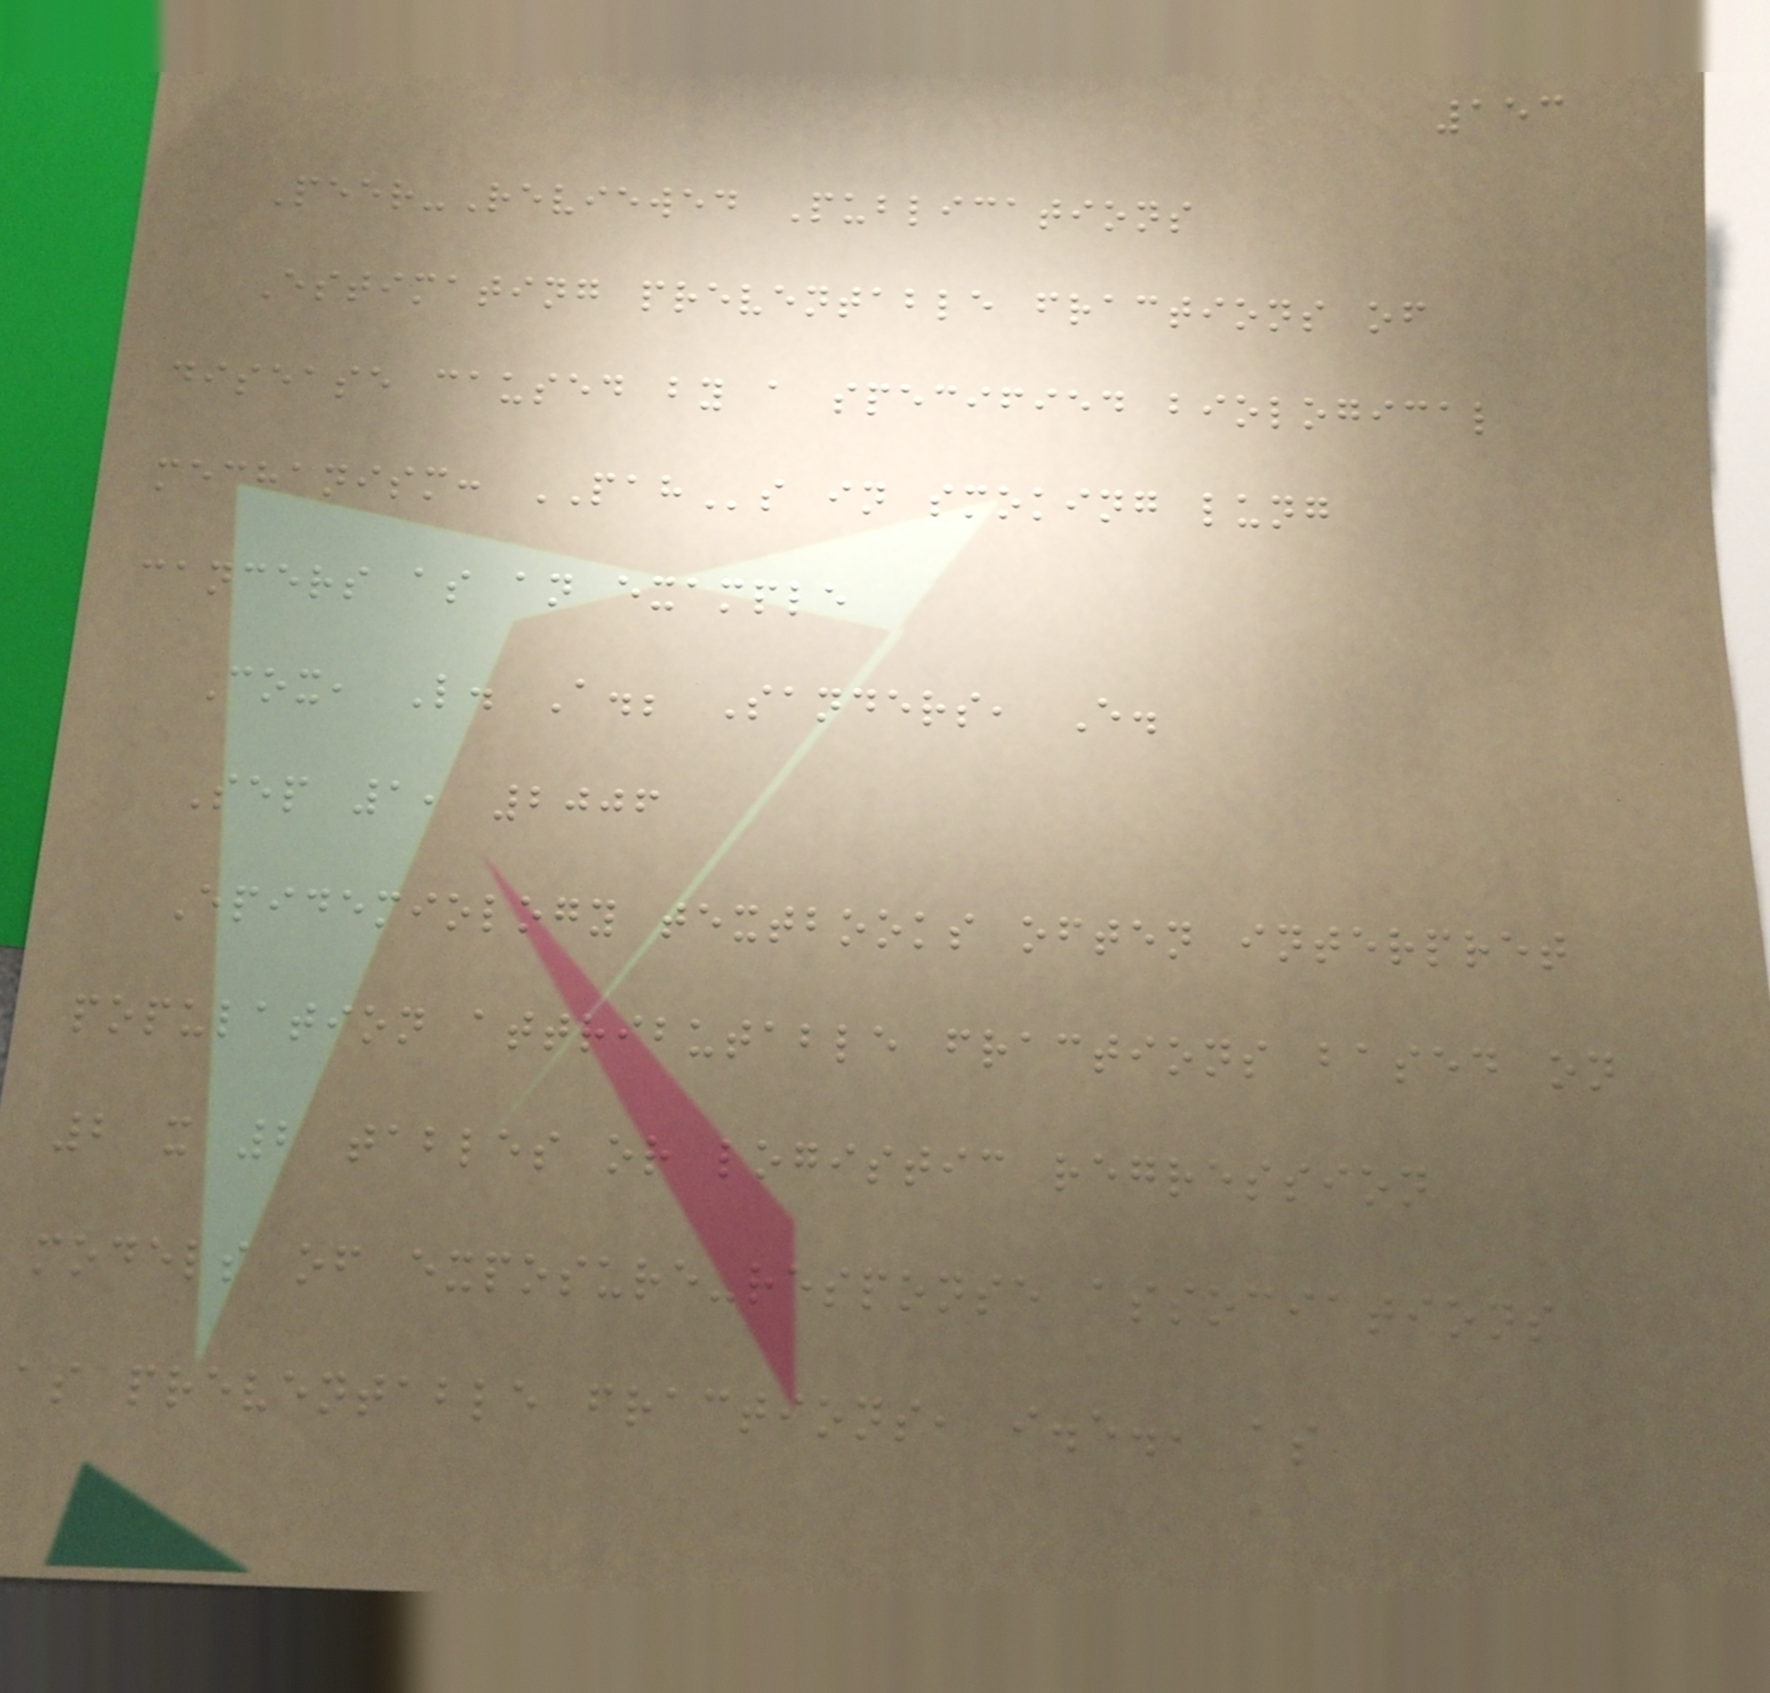153
Peer-Reviewed Publications
Estimating preventable fractions of
disease caused by a specified biological
mechanism: PAHs in smoking lung
cancers as an example
Cox, L. A.; Sanders, E.
Sep 1, 2006
Epidemiology textbooks often interpret
population attributable fractions based on
2 x 2 tables or logistic regression
models of exposure-response associations
as preventable fractions, i.e., as
